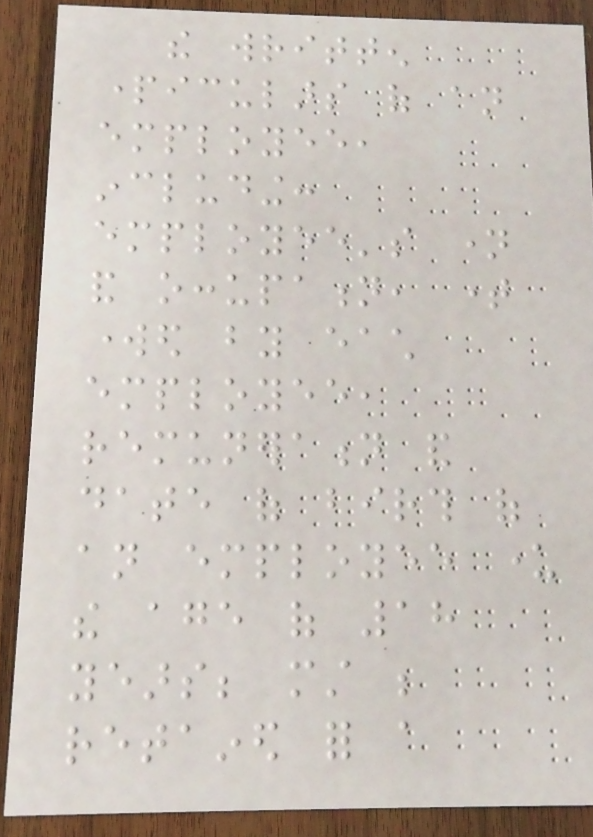the written
particulars of an
employee,
including:
employee's name
and occupation, time
worked by each
employee,
remuneration and
date of birth of
an employee under
the age of 18
years; must be
retained for a
